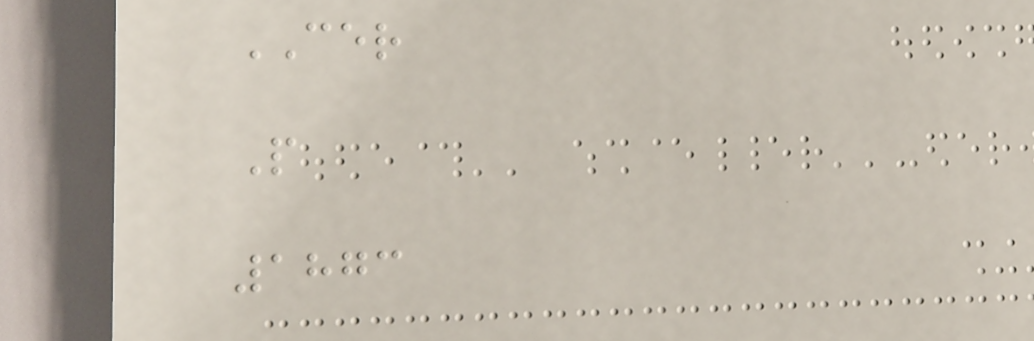CER
P
1873
